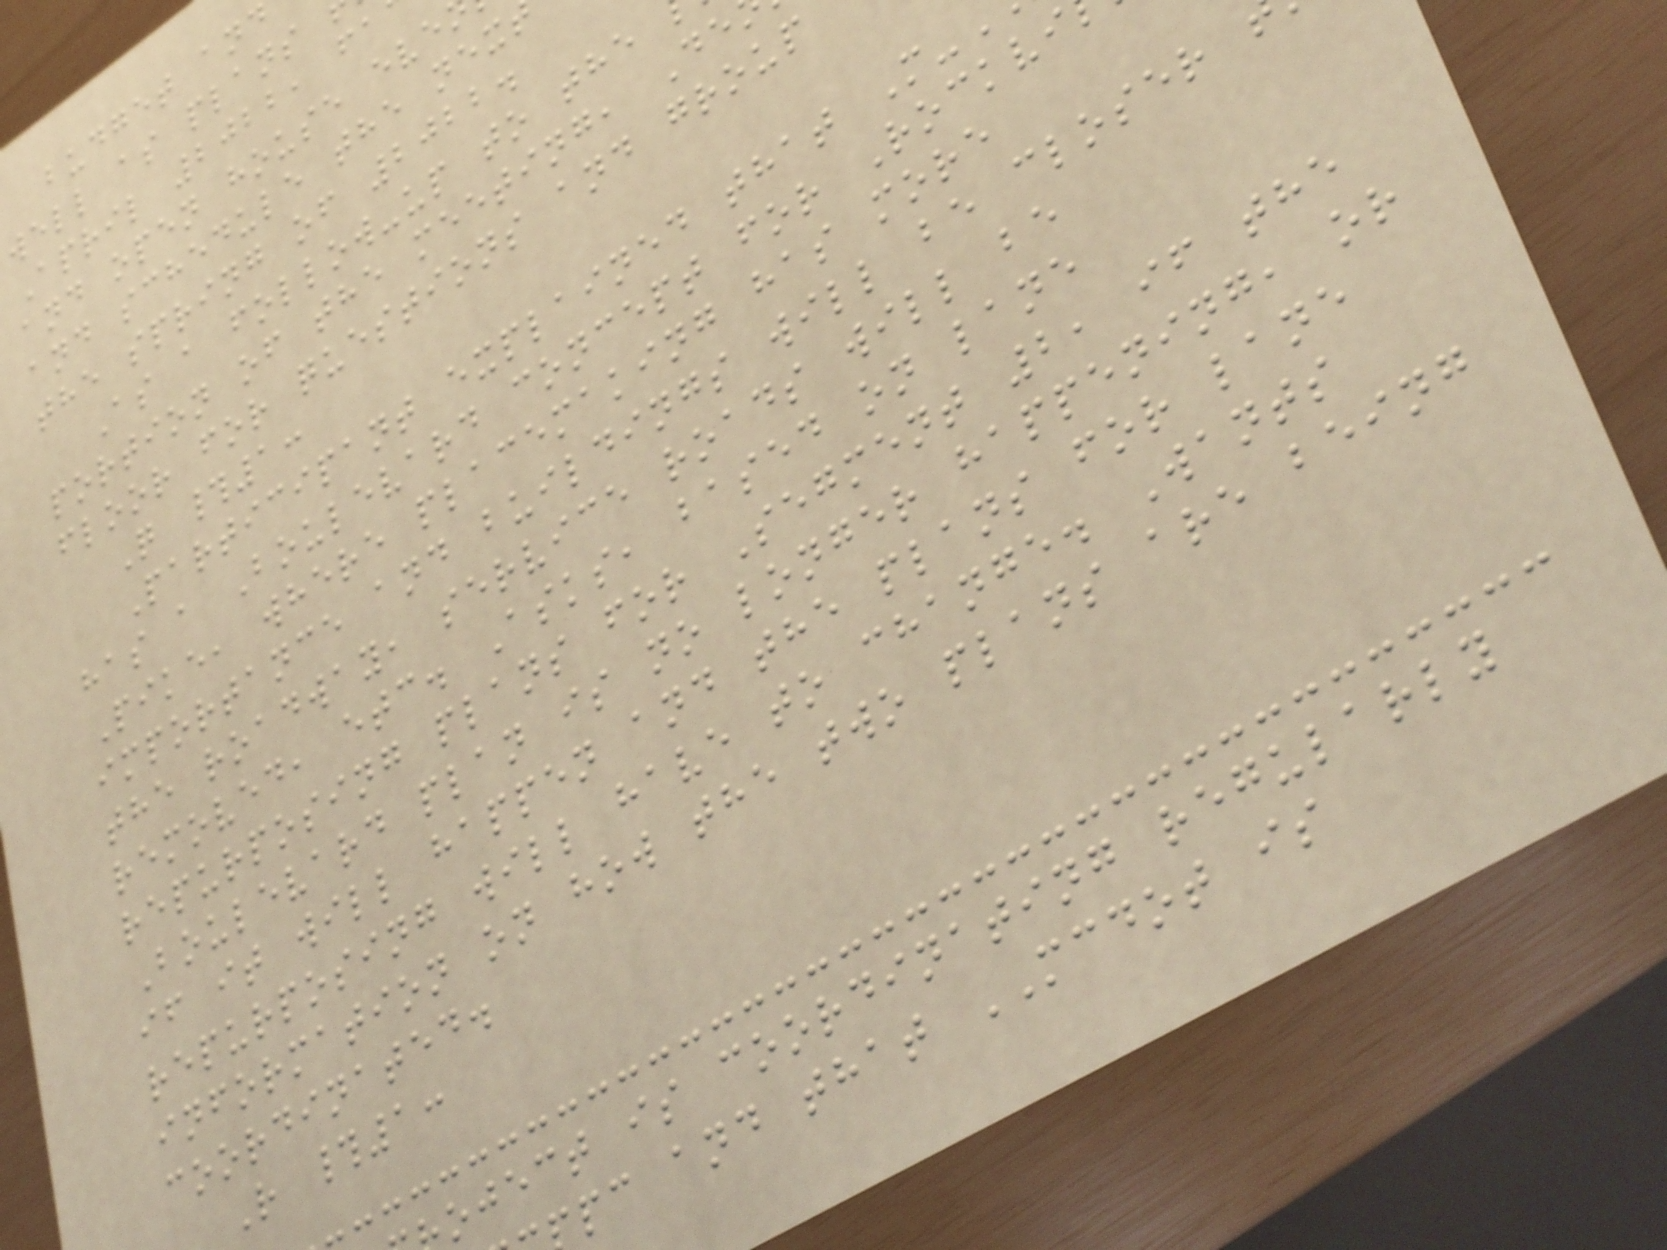budget and
well as plans
April 2022, fa
and open house eve
and schedule the nex
the spring of 2022.
As a follow-up to the
portion of the meeting, De
floor for questions and group
Q #1:
Participant explained that M-
has a Boulevard concept for Rockvi
Pike, where placemaking has more
importance and buildings will be closer
the roadway, service roads will be
removed, etc. Asks, based on lane
repurposing plans for Segment 2, if the
Boulevard plan is no longer happening, or
if it will happen and the plans for lane
repurposing will have to change. Wants
information on how the two plans are being
coordinated.
R #1:
oject is coordinating regularly
pc and that MCDOT is
